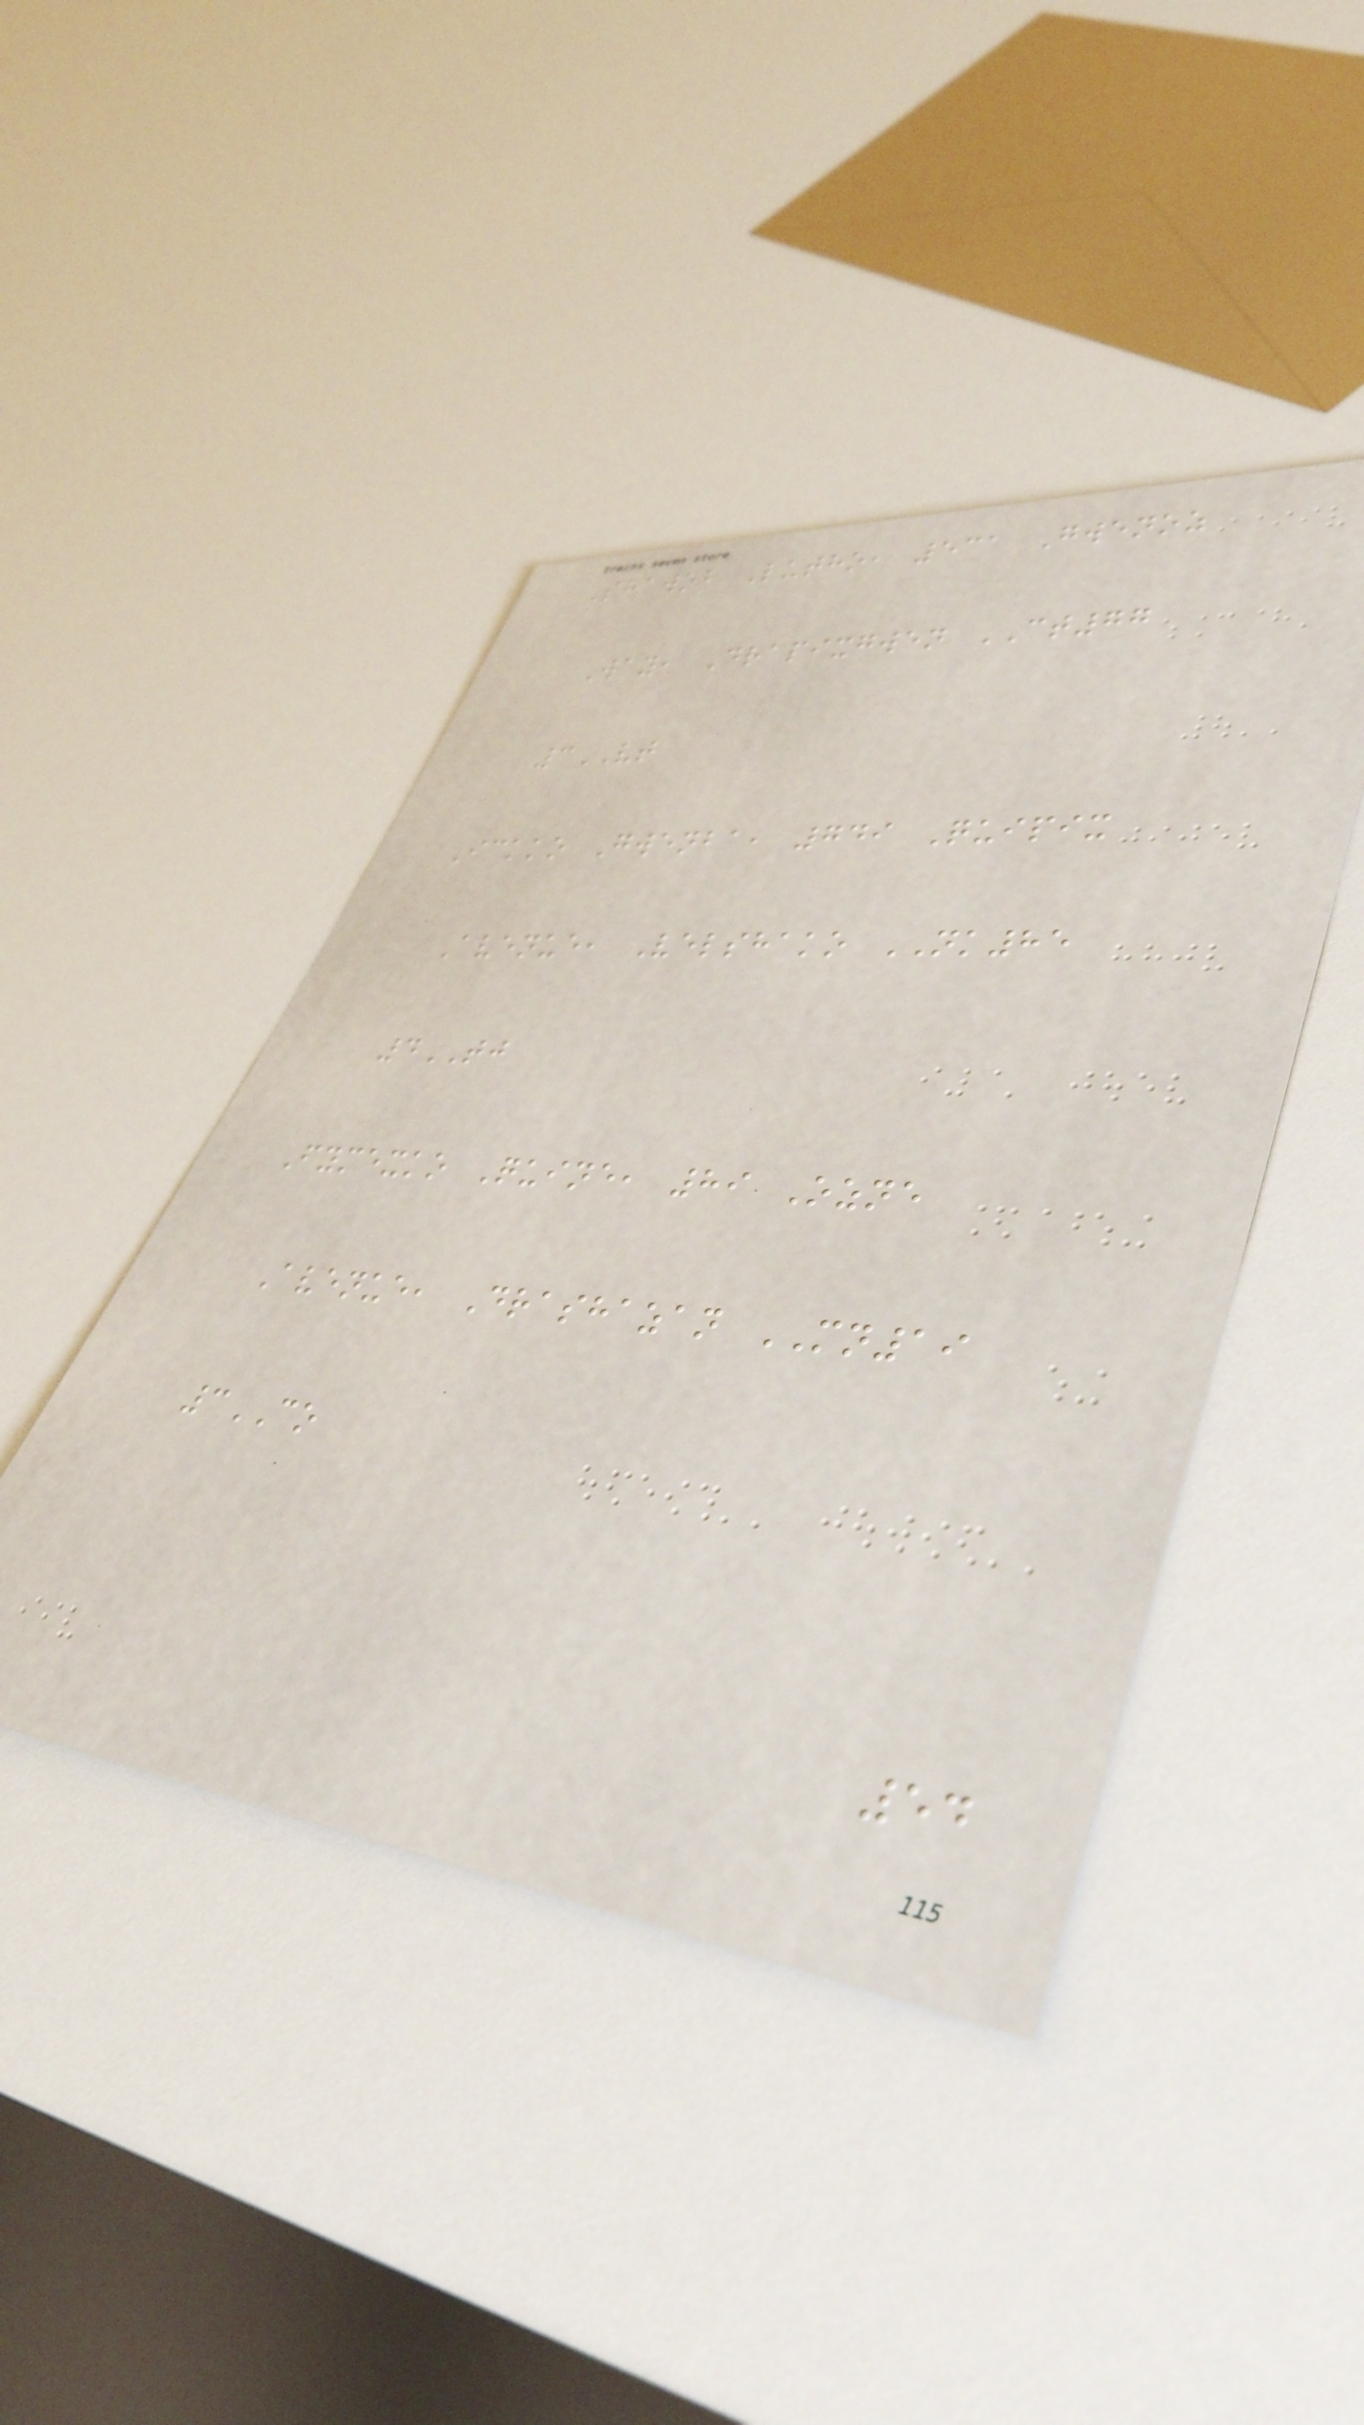Shawob Lutho, 531 Gwenoz
Way, Drapixgwen CT77
3VT
Ickko Gwenba, 749 Quipix
Avenue, Velshako NK85
4TJ
Fymexko Quine, 89 Ozne
Avenue, Drashazan MN19
3CO
54
